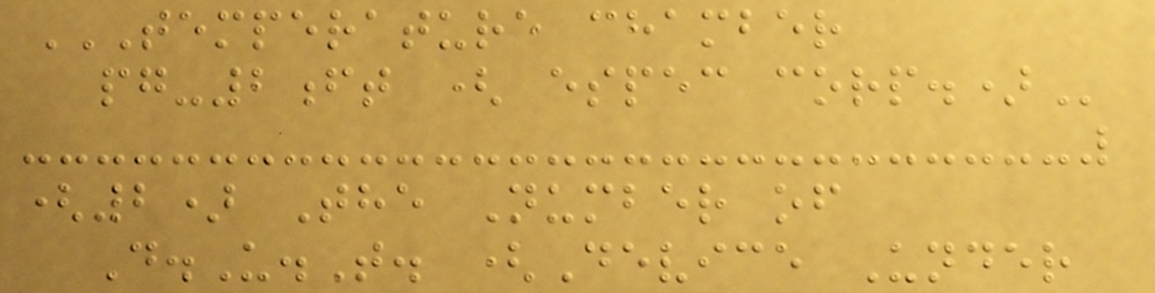TEMPERATURE CHAMBER
PG-2FT ( ESPEC CORP.)
(2) The Number of
D.U.T. (Device Under
